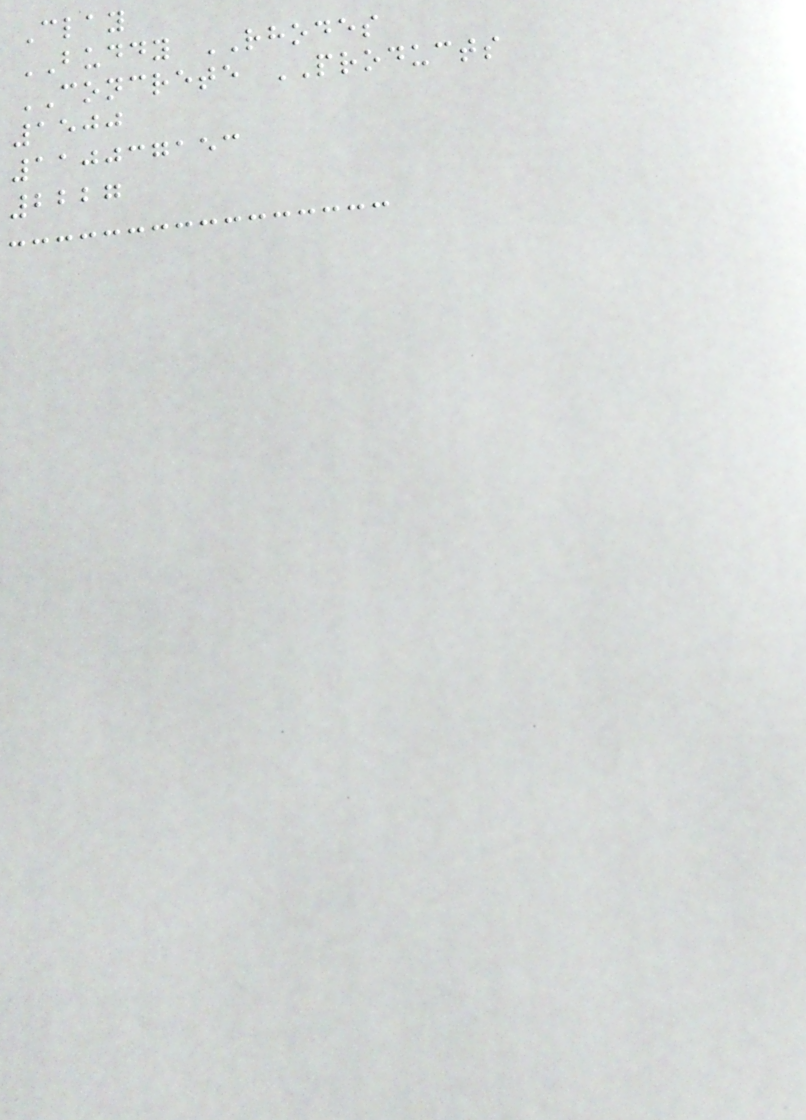Clay
BUDDY RHODES
CONCRETE PRODUCTS
1500
110037153
2227
